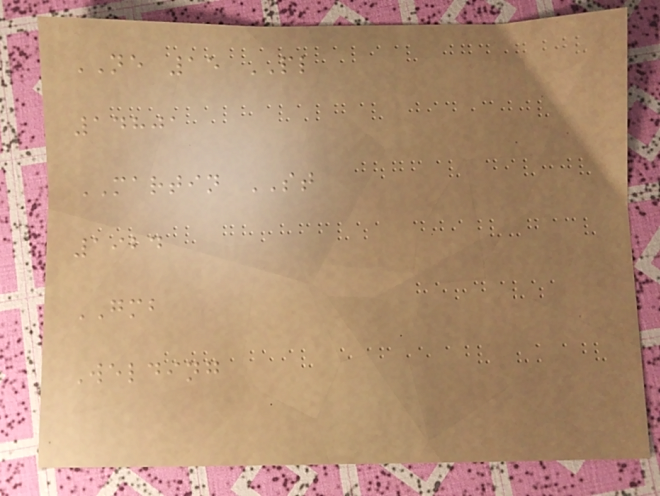NE 15 PL
14801
MARTIN ST
1924
GMB
Welding
